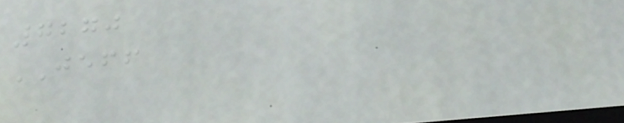7270
JEFF
